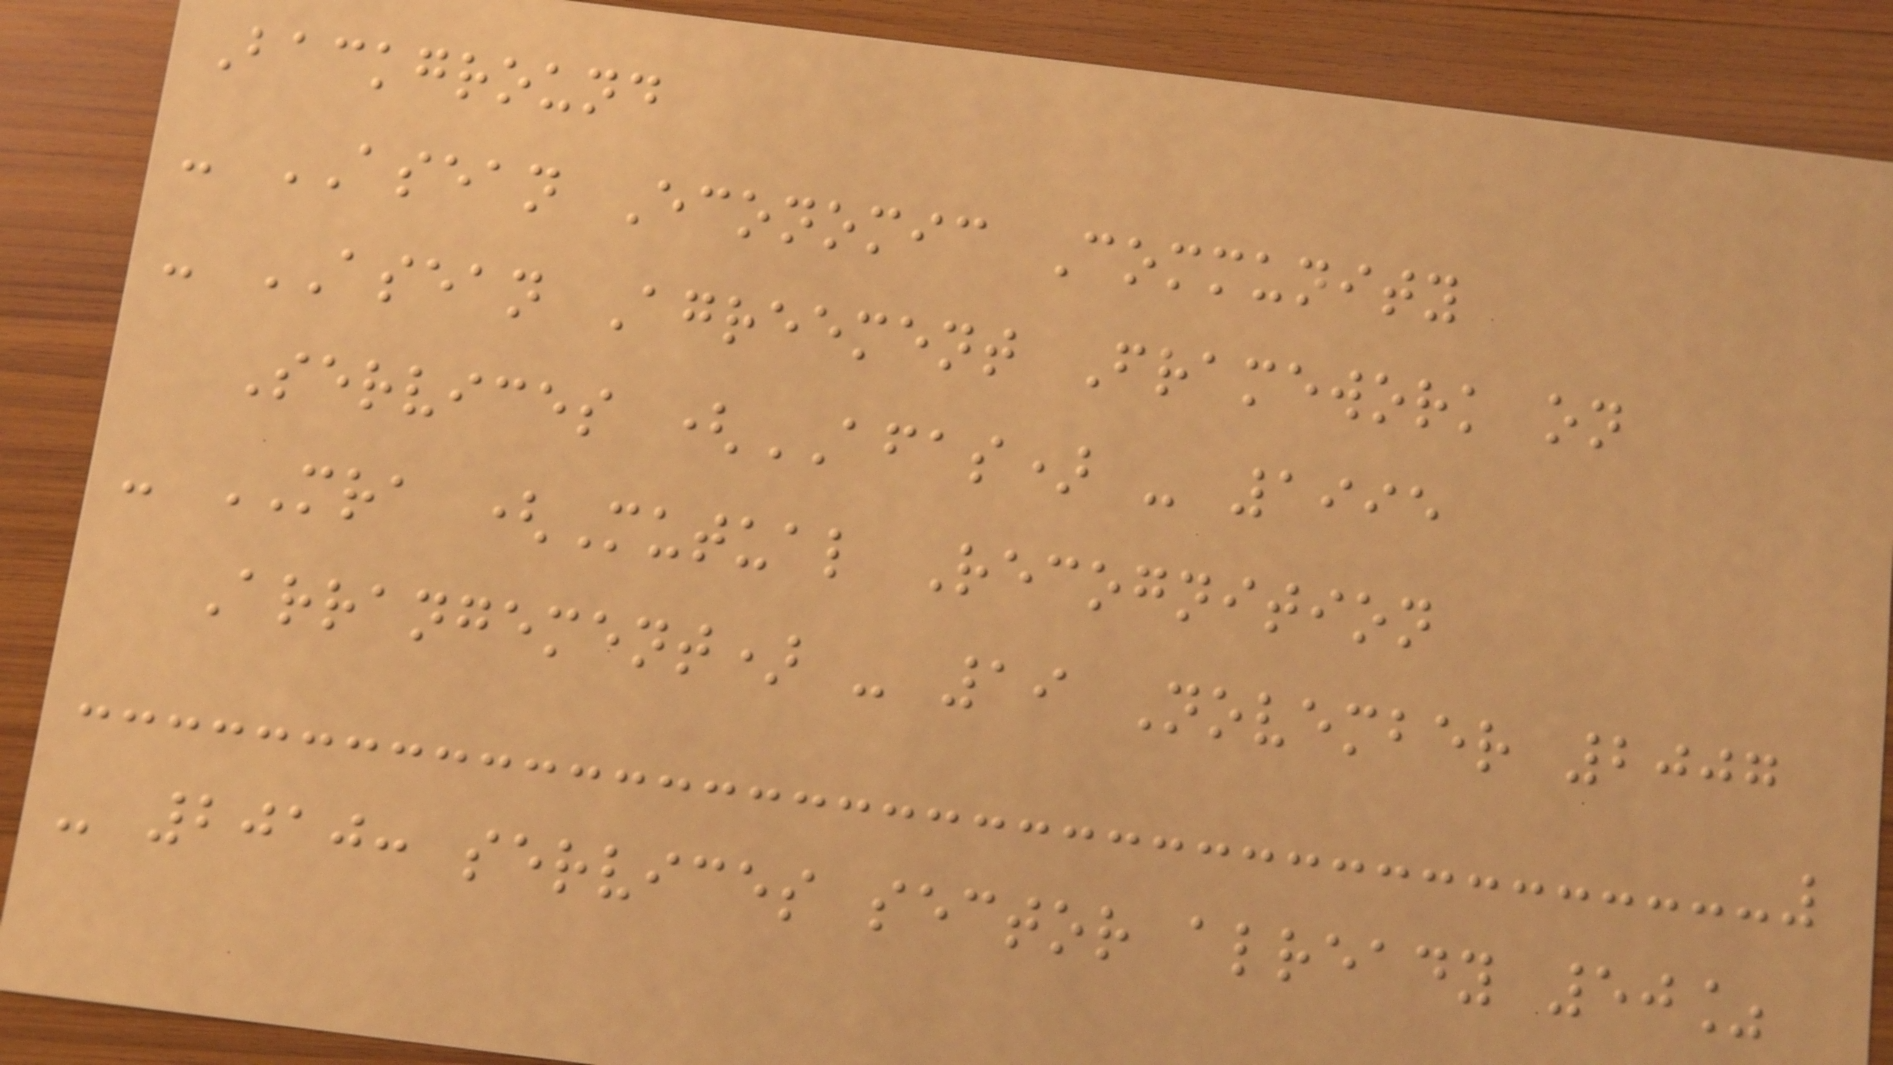Background
- ASEAN Economic Community
- ASEAN Agreement Framework on
Services (AFAS) - 1995
- MRA (Mutual Recognition
Arrangement) - 19 November 2007
- 2010: services sector already 50%
